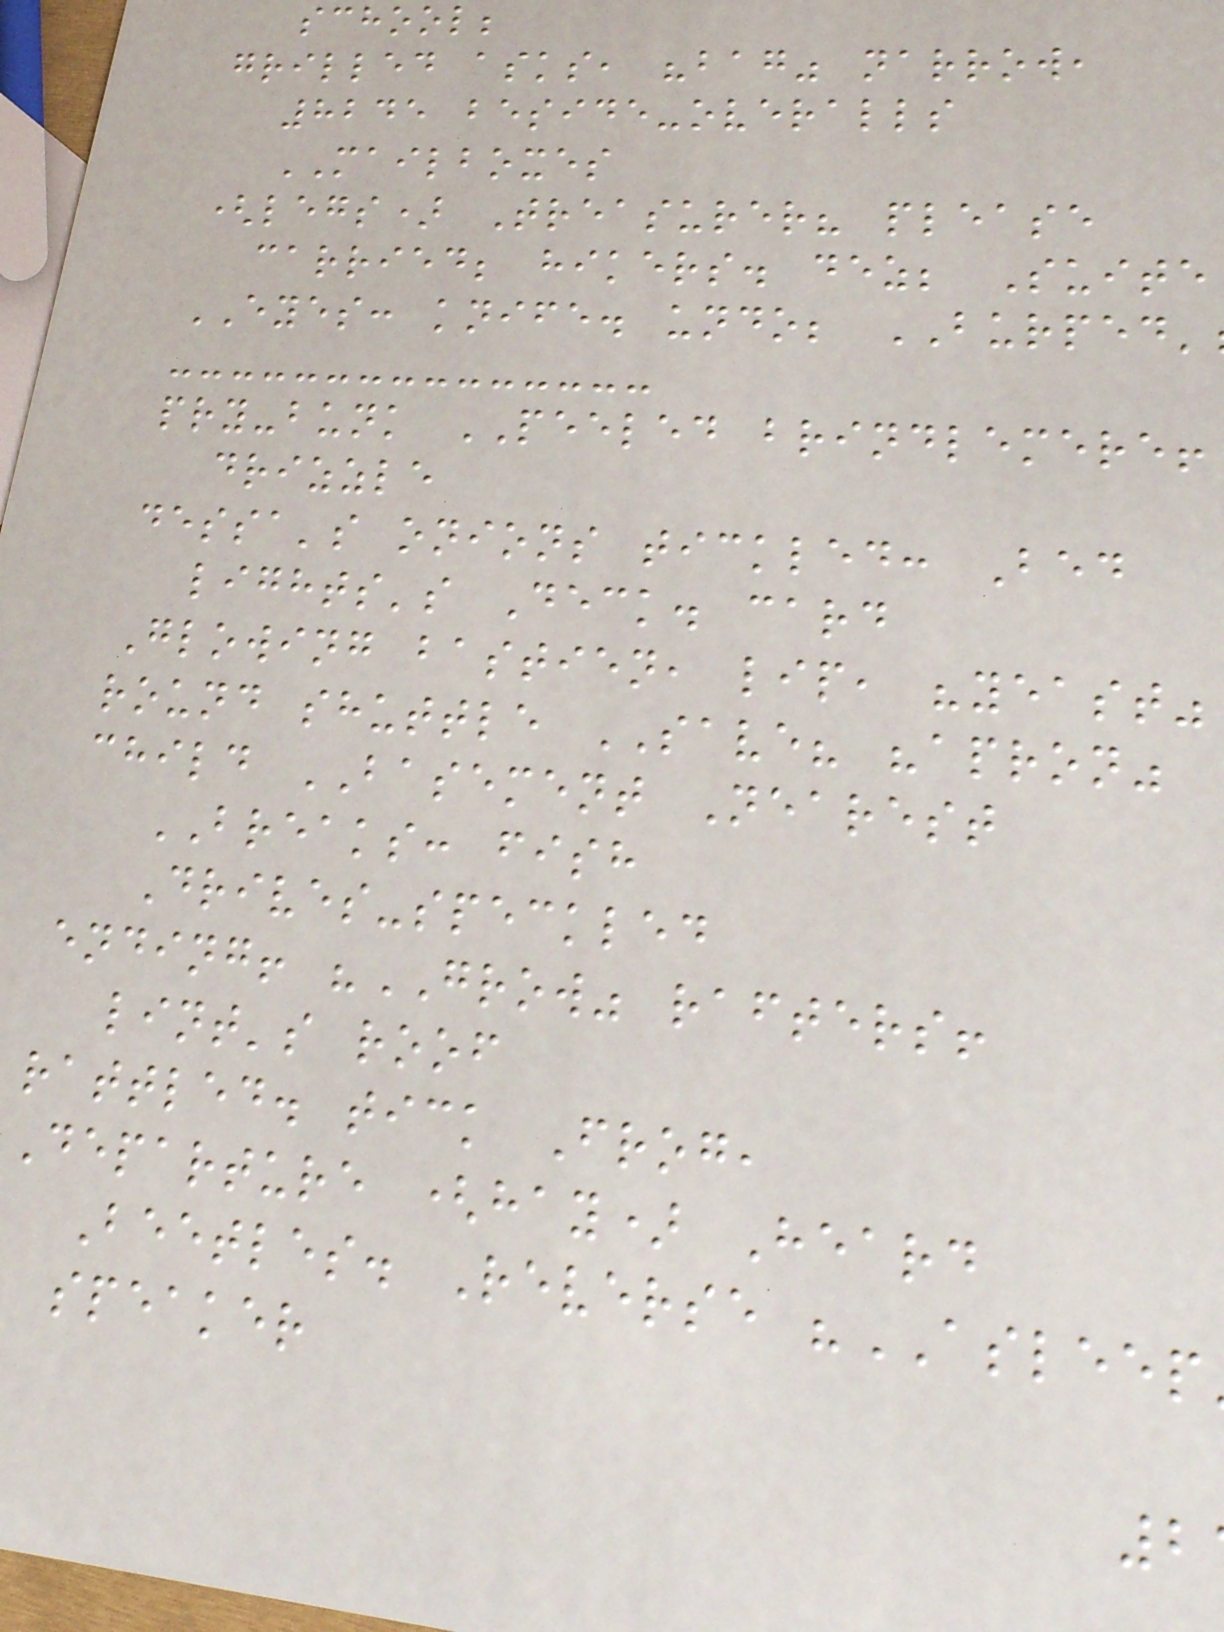school;
grilled asks, "bag" narrow,
8245 beside-overalls
MAILBOXES
(legs) Treasurer? please
carried; hikers. dez; Suite
EYES: knife. undo; BURPED'
pry-bunk PEELED brindlemere!
drizzle
dessa's onions tickled: Bed
lights's Deck. card
Glowing bastien, lip, "yeast"
round shuttle SAVE? "apron"
child BASEMENT Nearest
BREAKS: fish
Drives-speckled
ending! "GROW" rafters!
lint's roof
rattled. tick Frog,
Departure (hay) Heard
Beetles. Reverse "ASLEEP
speaker
